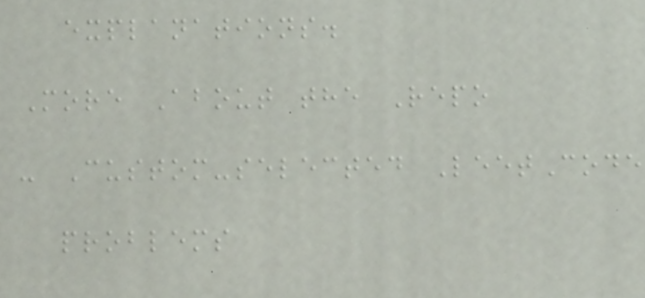explanations.
More About the Repo
- Custom-selected LeetCode
problems
